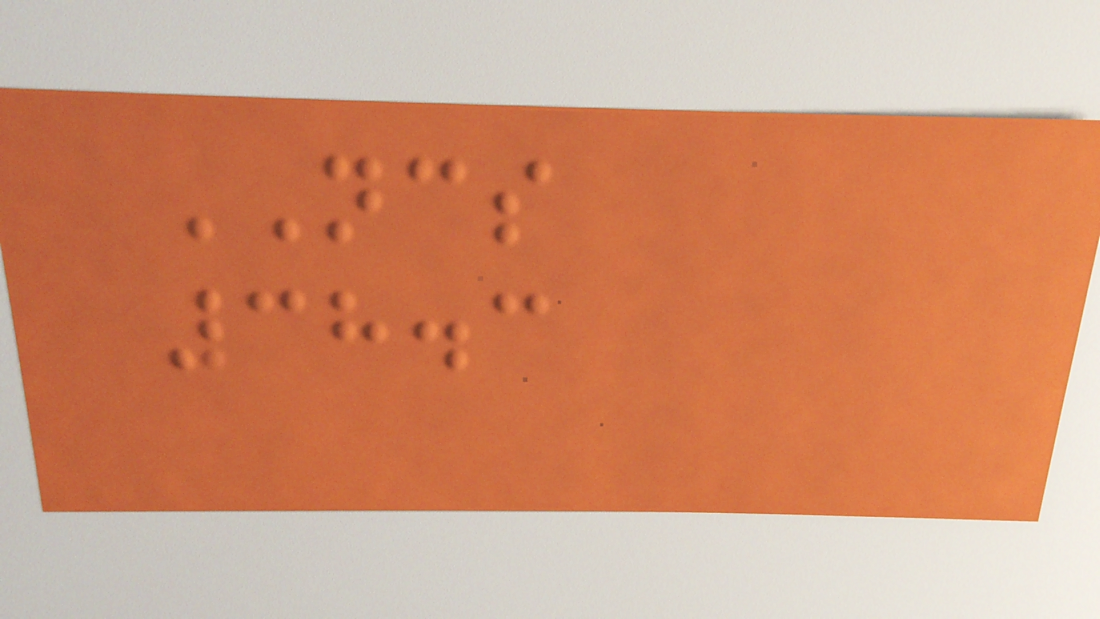NCS
38.3
